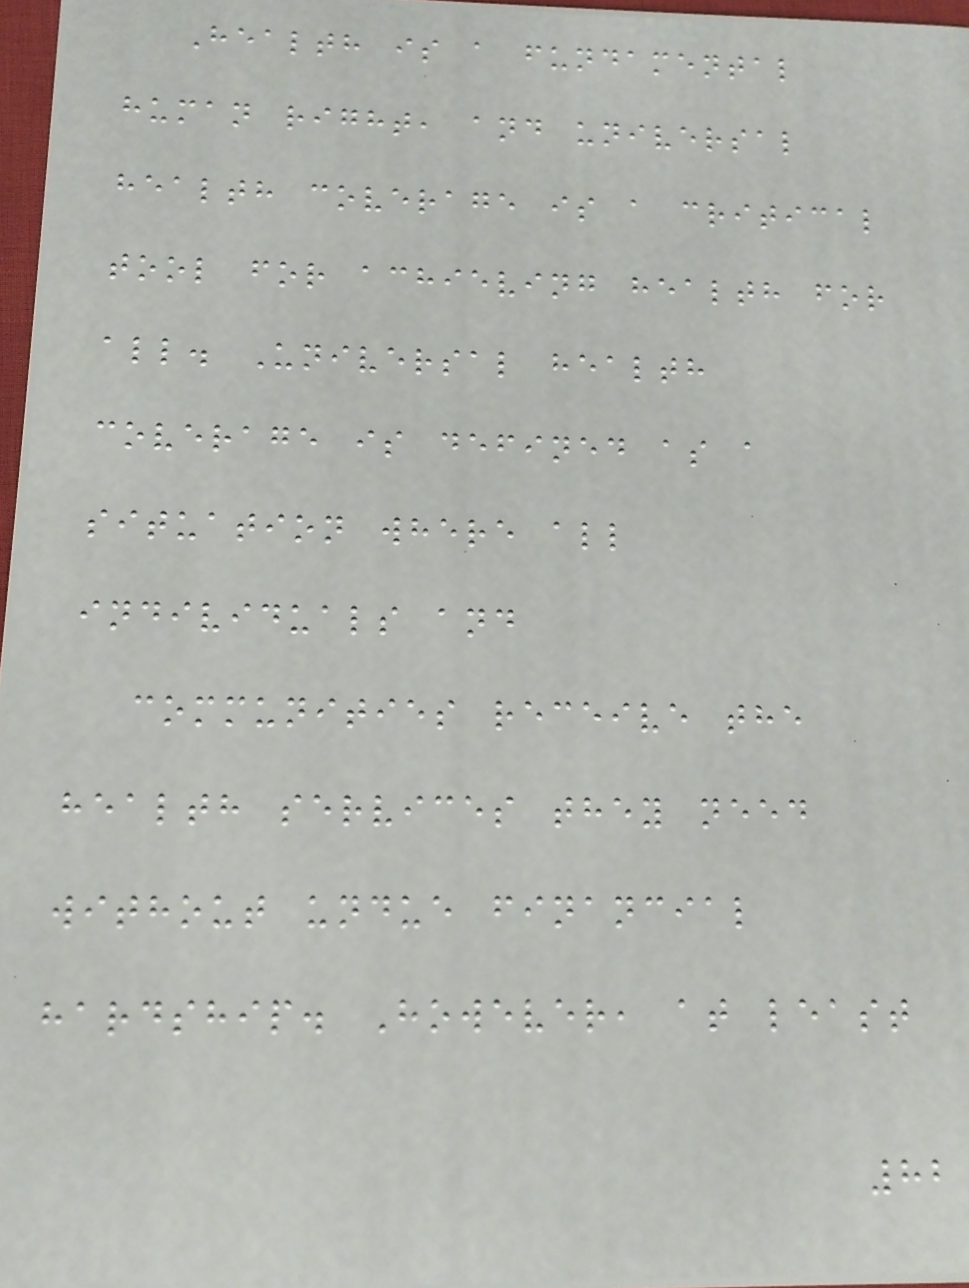Health is a fundamental
human right, and universal
health coverage is a critical
tool for achieving health for
all. Universal health
coverage is defined as a
situation where all
individuals and
communities receive the
health services they need
without undue financial
hardship. However, at least
82
